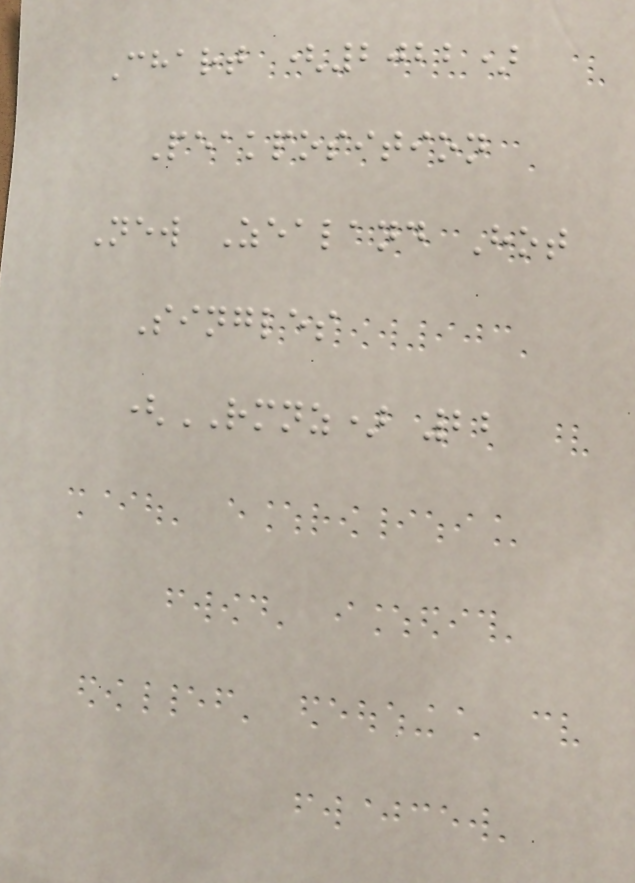Chart (2022)
Peakposition
New Zealand Hot
Singles
(RMNZ) 22
